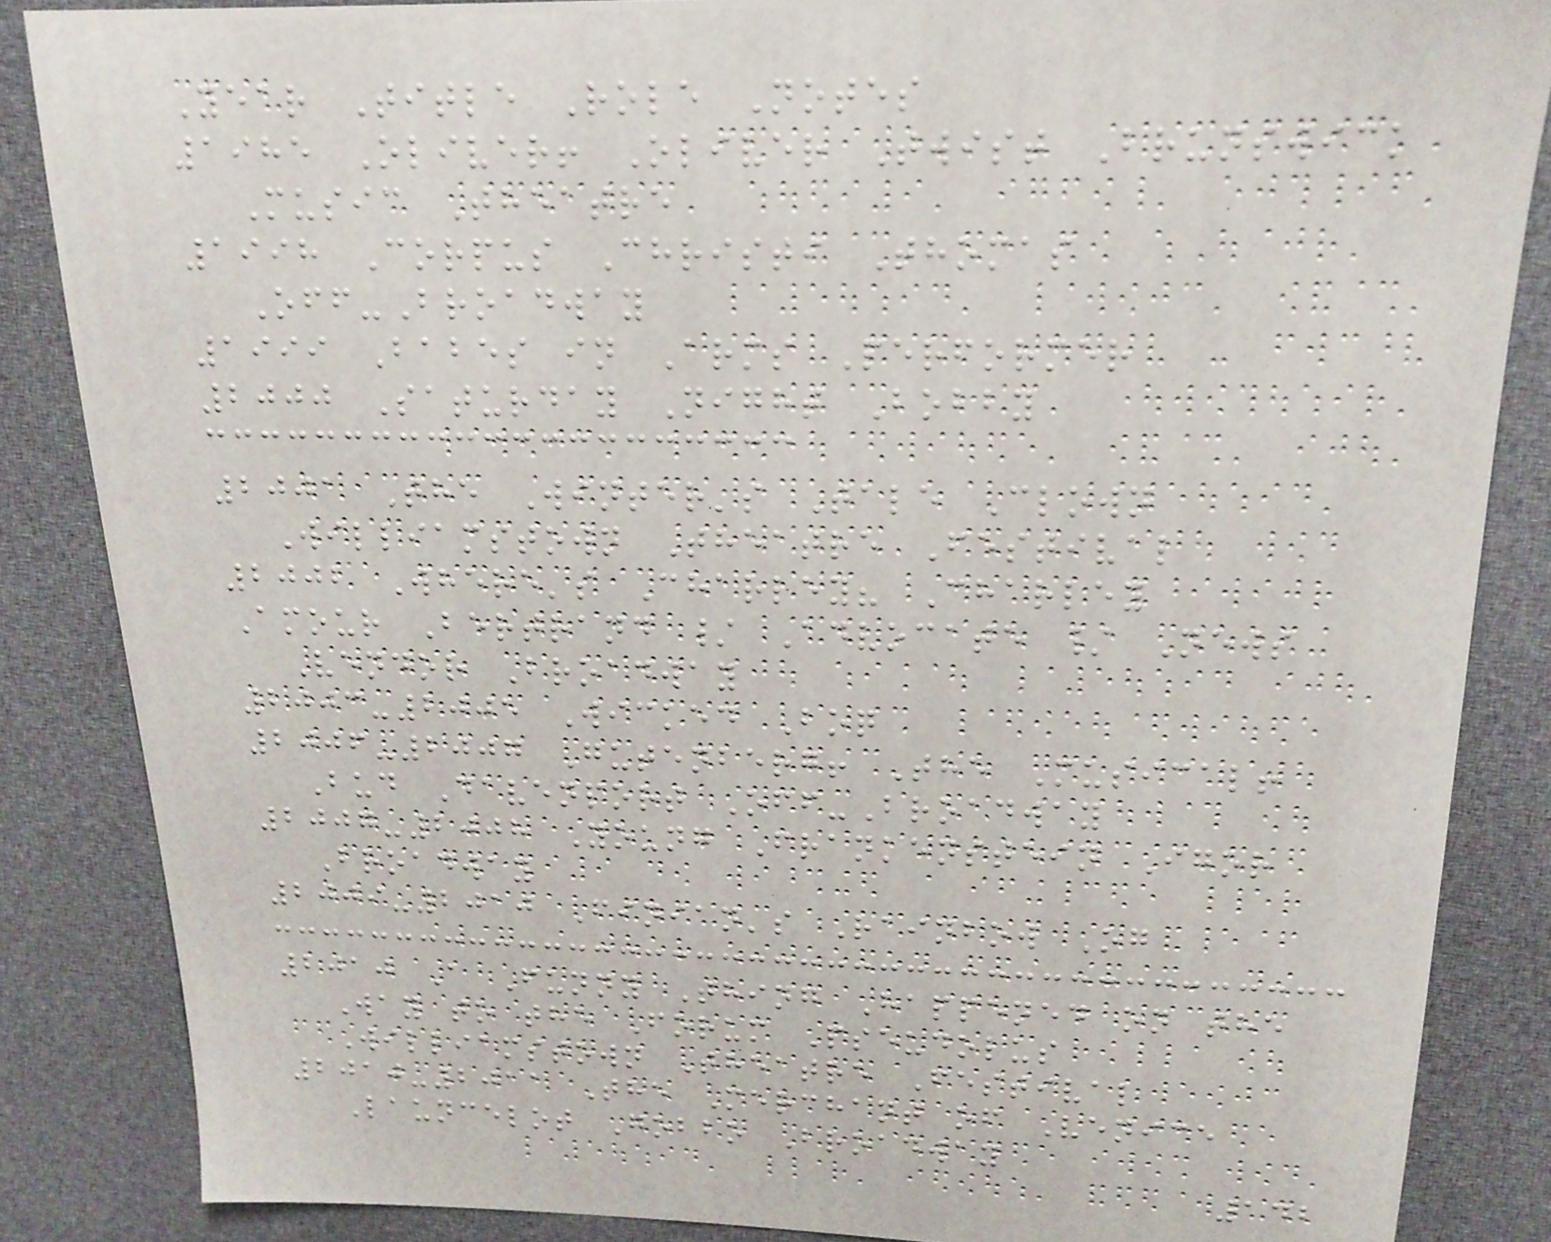Year Title Role Notes
1985 Oliver! Oliver Twist Brunswick
Music Theatre
1998 Corpus Christi Thomas
Off-Broadway
1999 Babes in Arms Performer
2000 Saturday Night Bobby
2001 The Winter's Tale Clown
Williamstown Theatre Festival
2002 Where's Charley? Charley
Amour Bertrand / Advocate / News
Vendor Broadway
2003-2005 Wicked Boq
2006-2007 Gutenberg! The Musical!
Bud Davenport Off-Broadway
2007-2008 Young Frankenstein Igor
Broadway
2009-2010 Finian's Rainbow Og
2010 A Funny Thing Happened on the
Way to the Forum Pseudolus
Williamstown Theatre Festival
2010-2011 The Merchant of Venice
Launcelot Gobbo Broadway
142
